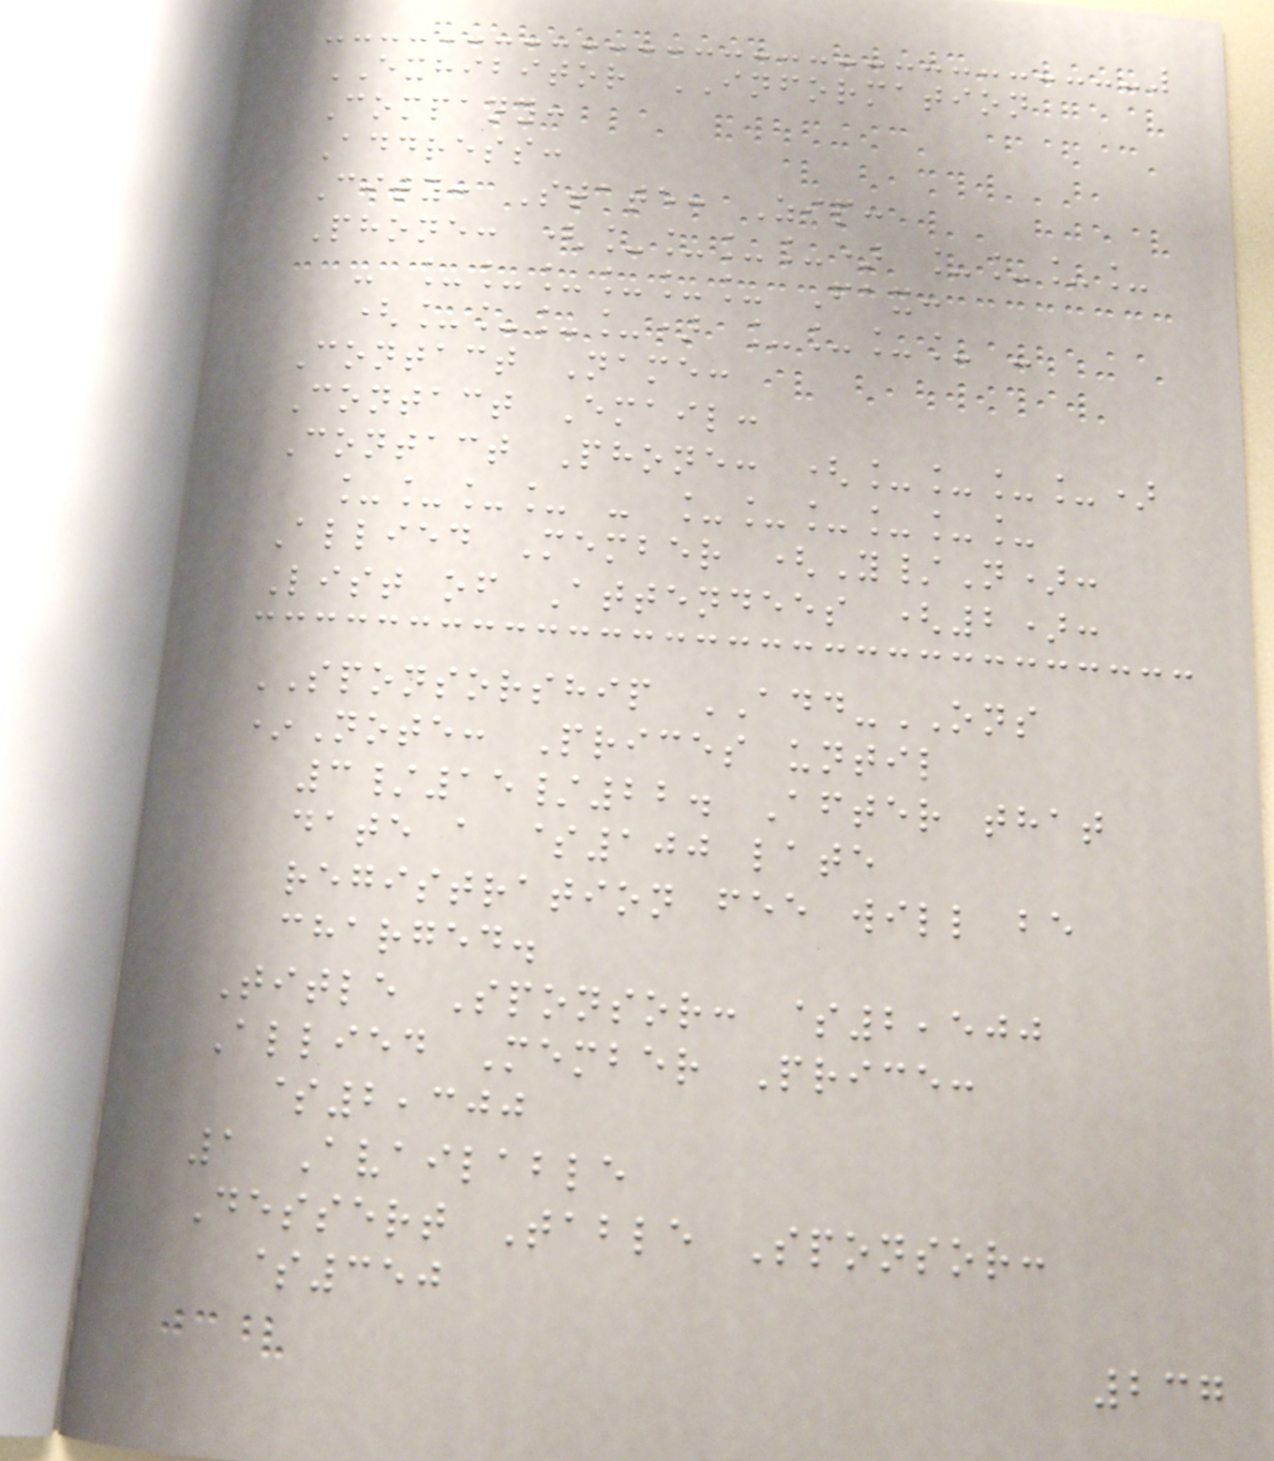EXHIBITOR INFORMATION
Company:
Address:
City: State: Zip:
Phone: (____) ____
- ______ Fax:
(____) ____ -
Contact Name:
Contact Email:
Contact Phone: (____)
____ - ______
Allied Member (Y/N):
List of Attendees (2):
SPONSORSHIP ADD-ONS
*Note: Prices until
3/15/22. After that
date a $100 late
registration fee will be
charged.
Title Sponsor: $2,500
Allied Member Price:
$2,300
1 Available
Dessert Table Sponsor:
$350
237
